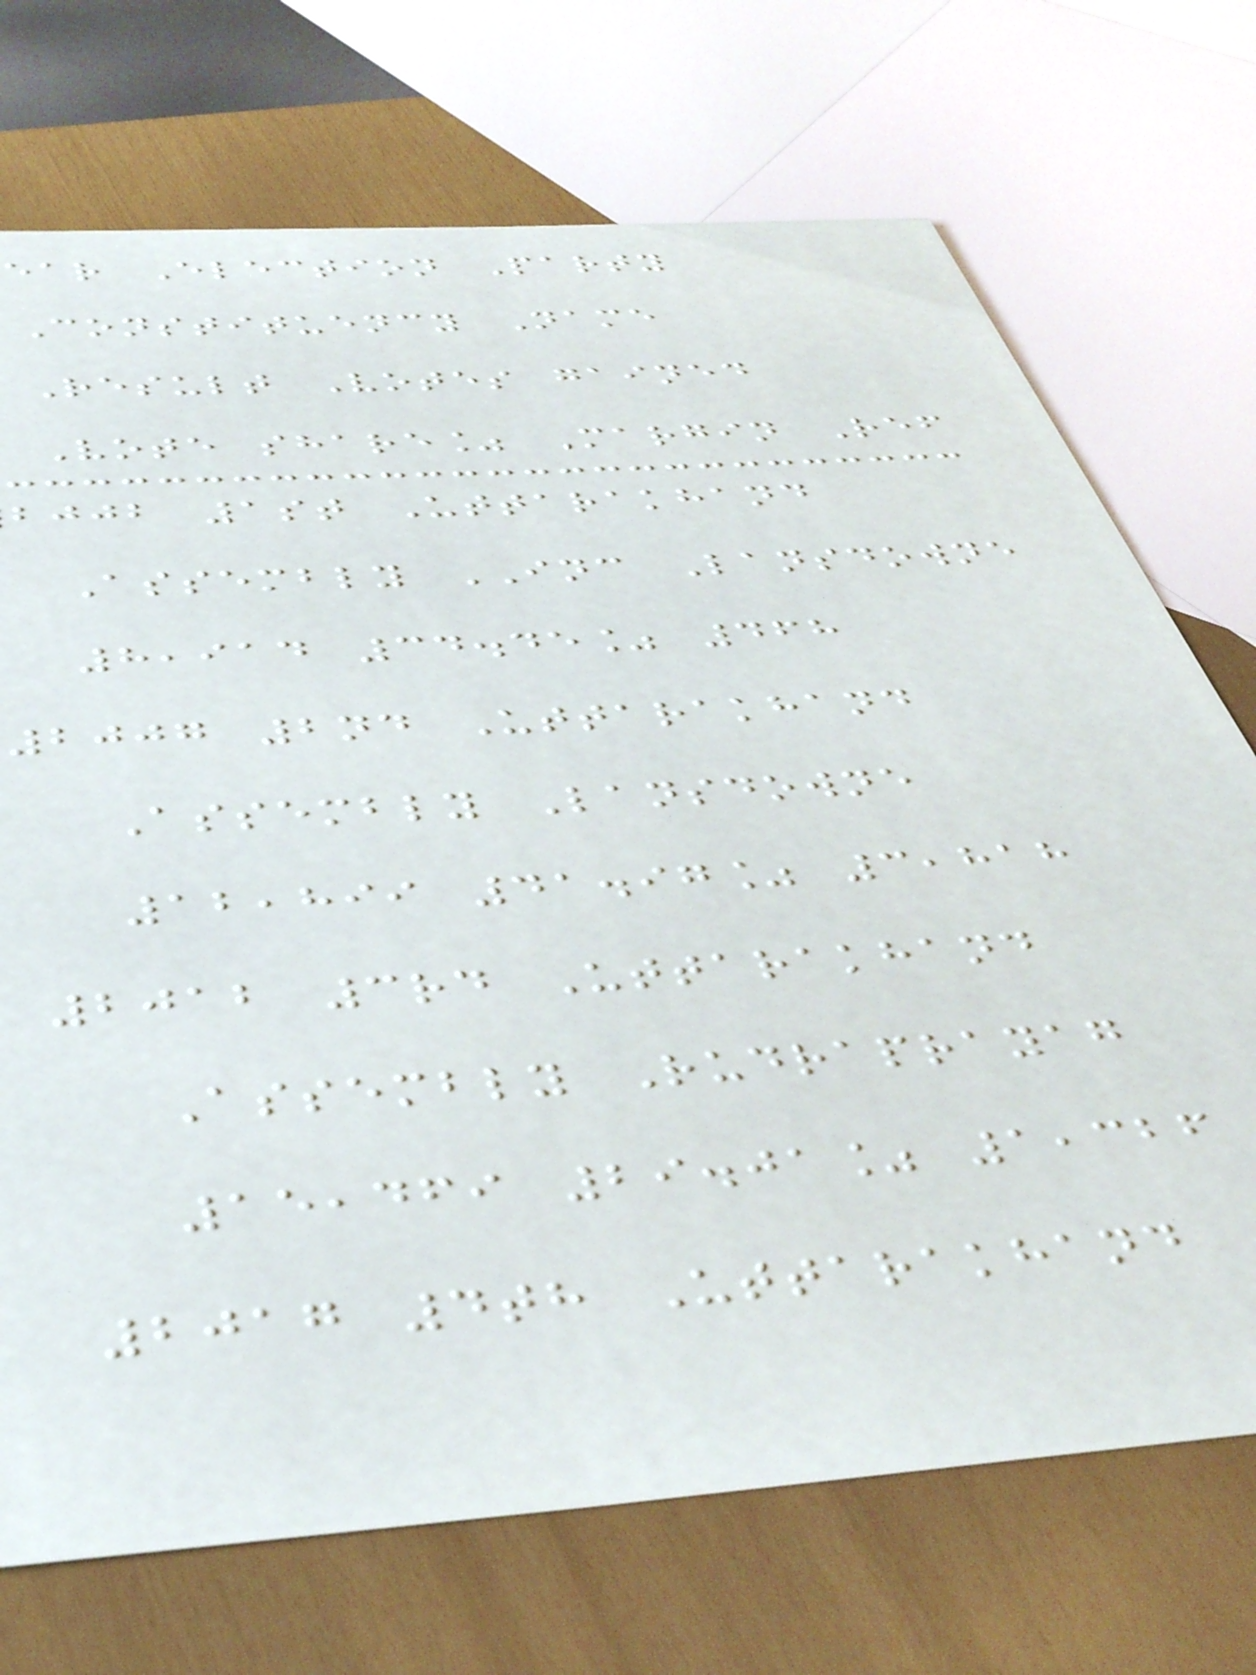ear Election Party
Constituency Name
Result Votes gained
Vote share% Margin Ref
bjjb 1st Uttarakhand
Assembly INC Lansdowne
8,914 34.45% 468
2007 2nd Uttarakhand
Assembly Lansdowne
12,899 41.97% 3,818
2012 3rd Uttarakhand
Assembly Rudraprayag
15,469 29.01% 1,326
2017 4th Uttarakhand
